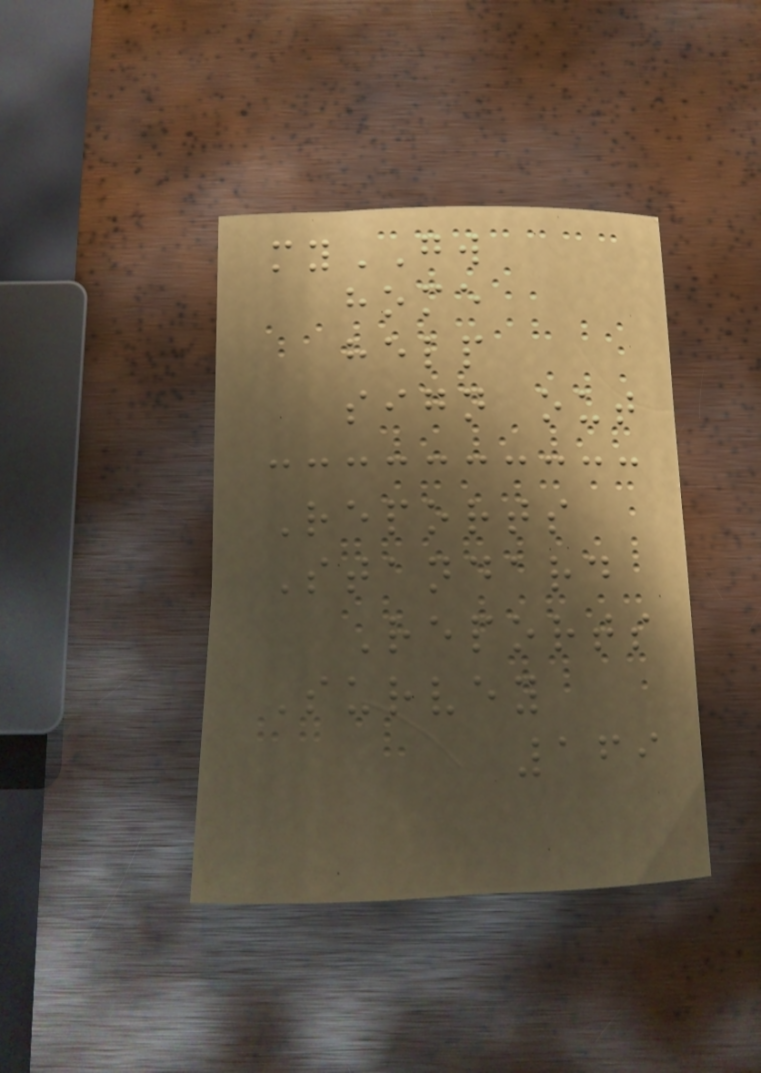myGW
home
help
sign out
Reports
Standard
Reports
Survey
169
